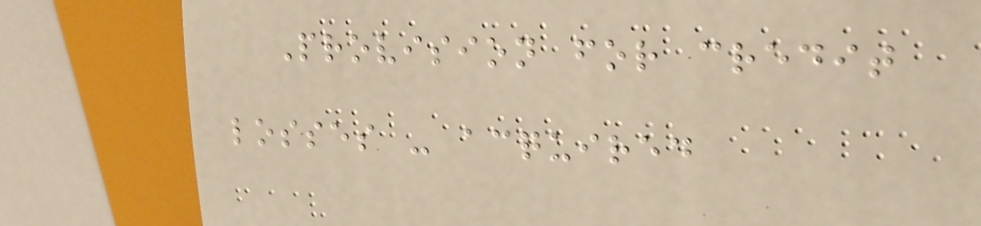Provision for credit
losses - acquired
